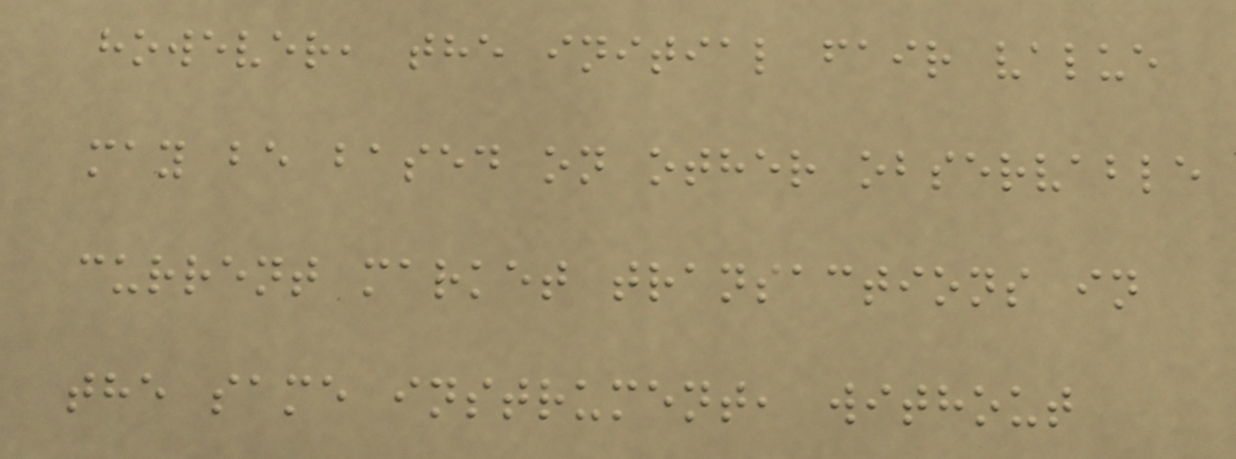however, the initial fair value
may be based on other observable
current market transactions in
the same instrument, without
